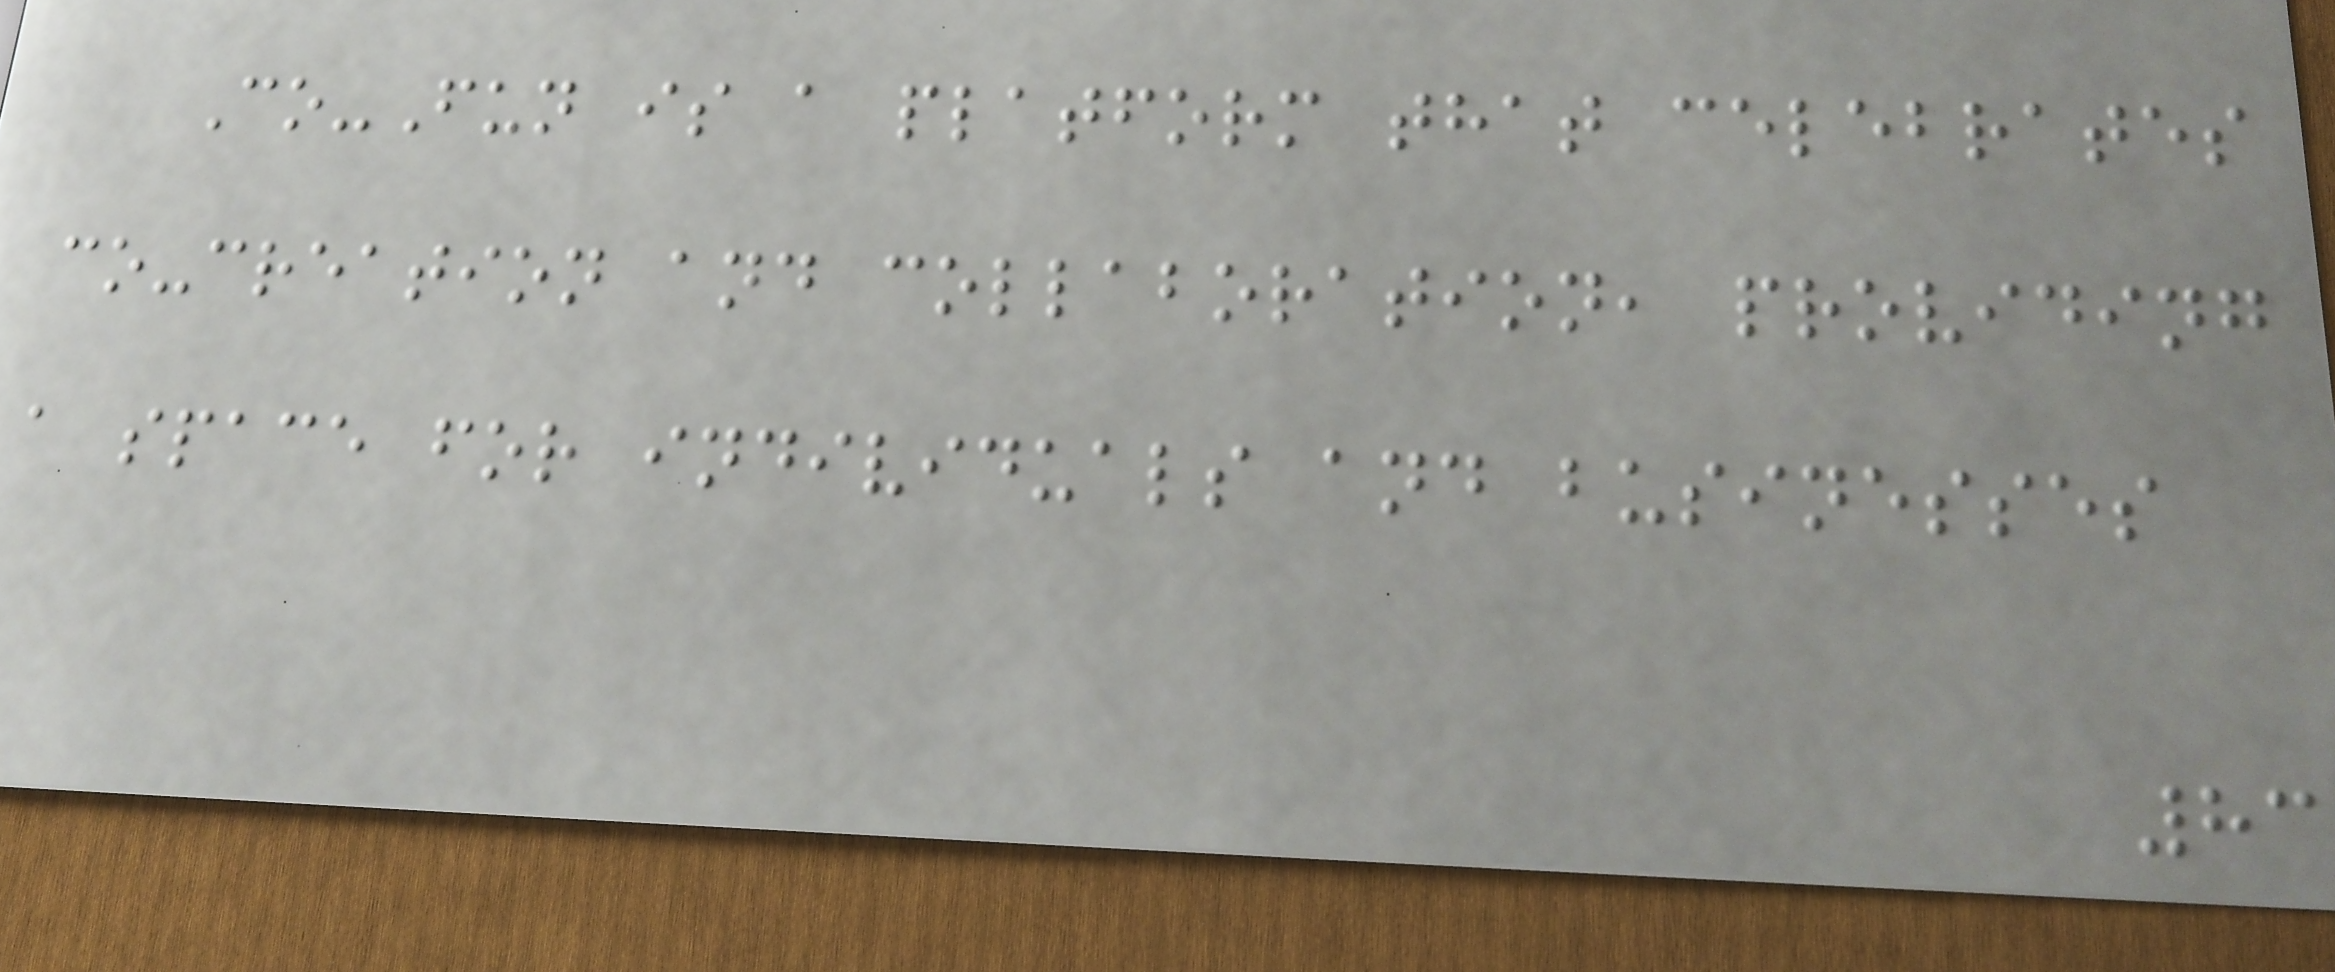Co-Fun is a platform that celebrates
co-creation and collaboration, providing
a space for individuals and businesses
83
